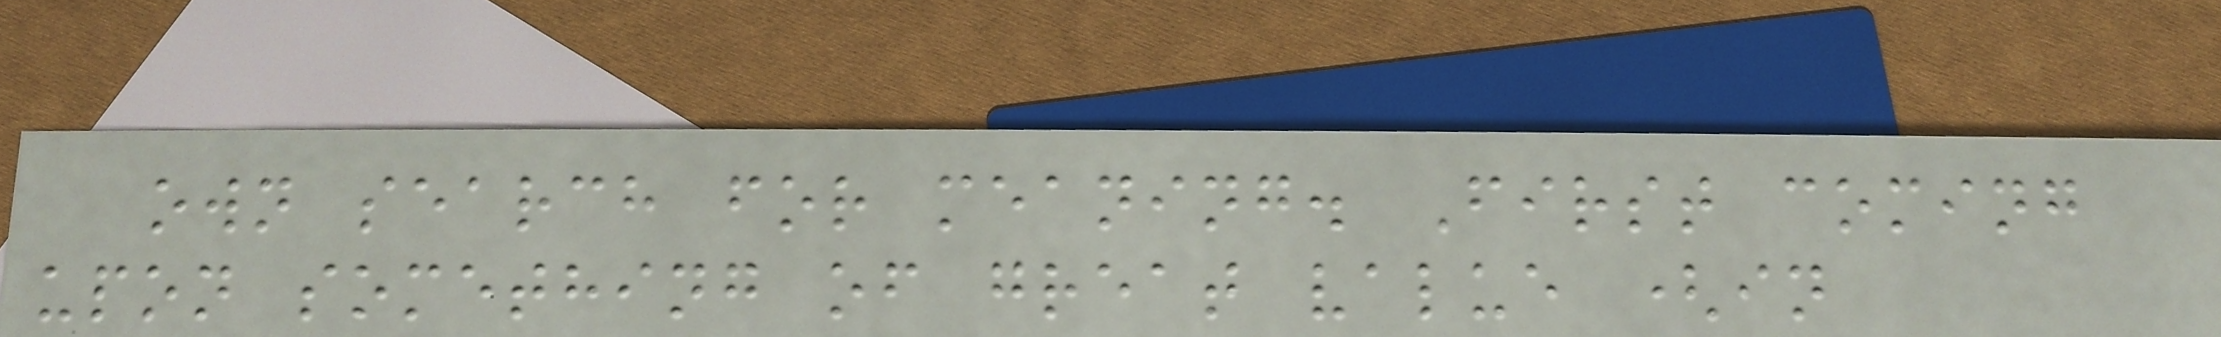own search for meaning. First coming
upon something of great value (in
